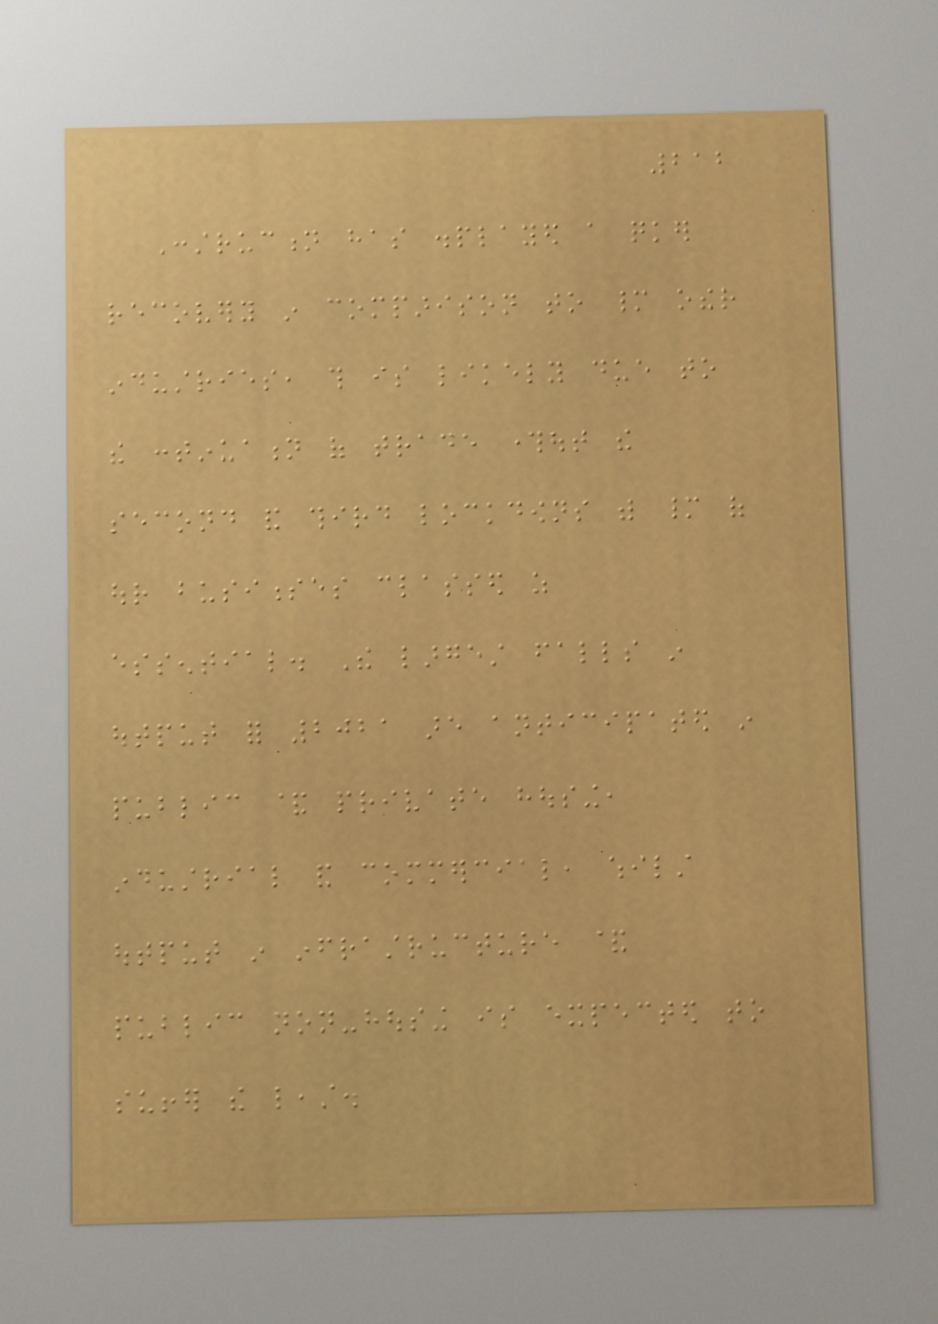212
Construction has displayed a quicker
recovery in comparison to many other
industries, this is likely due to
the continuation of trade throughout the
second and third lockdowns with many of
our businesses classed as
essential. The largest falls in
output for 2021 are anticipated in
public & private housing,
industrial and commercial, whilst
output in infrastructure &
public non-housing is expected to
suffer the least.
